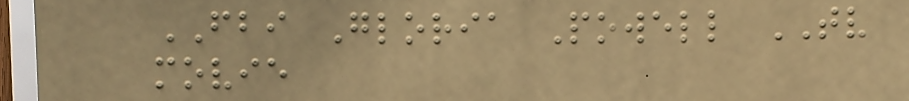FBI Gloria Powell TV
movie
